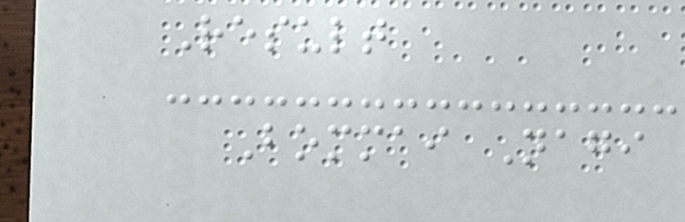Result
Bommai Nagi
